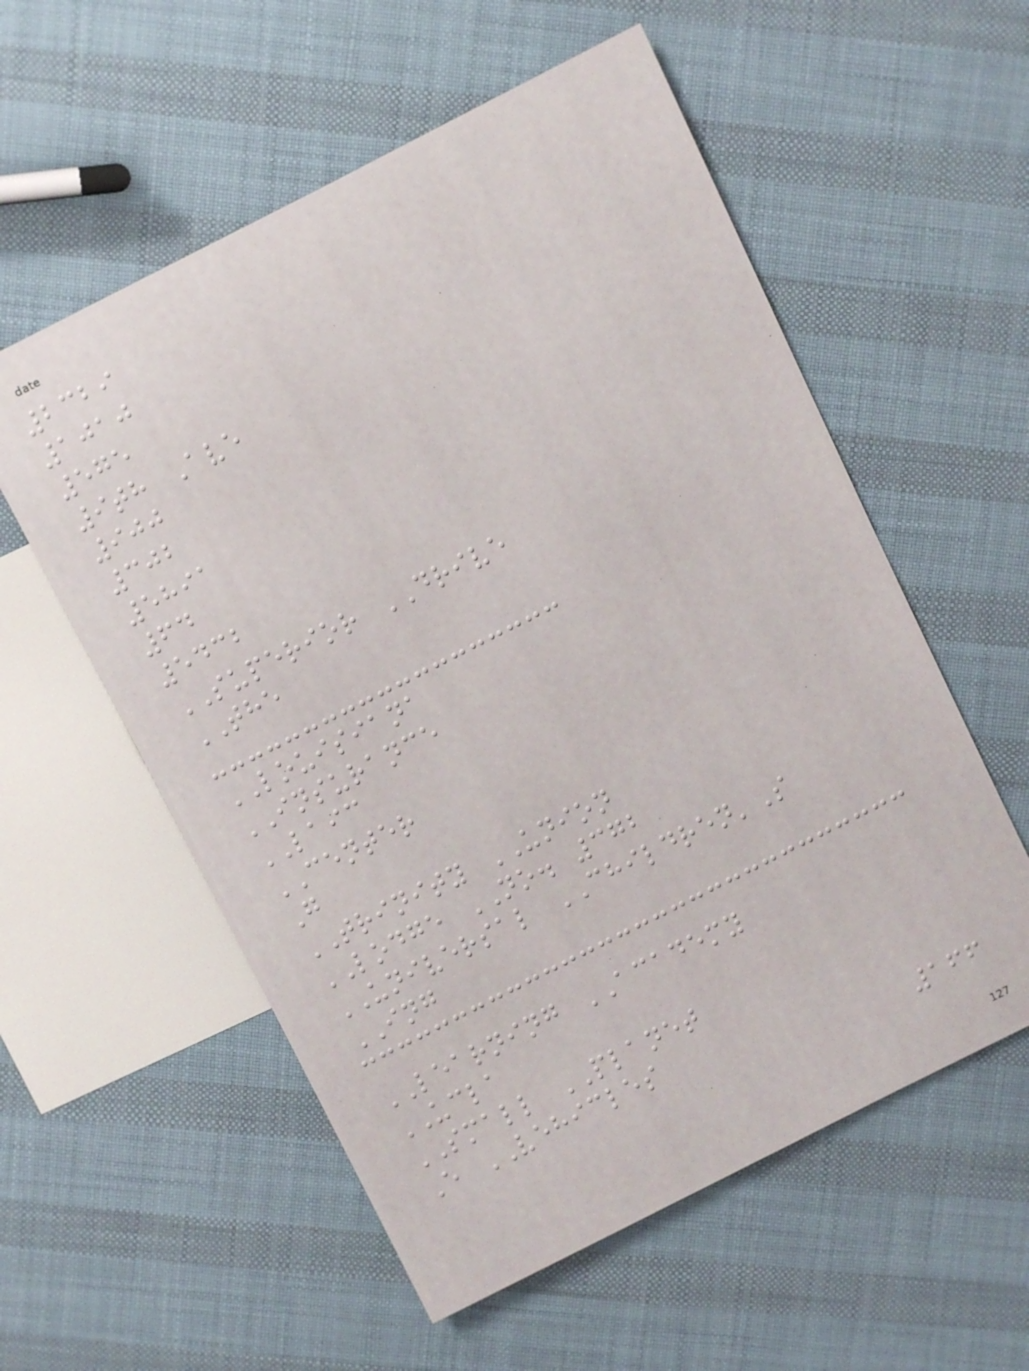2329
1010
575
9th Ave
900
302
5891
64
5432
SUPERIOR DRIVE
THE
LOUISIANA
INSURANCE
LAIC
CENTER
G
TRINITY UNION
LODGE NO. 372
UNIVERSAL CHILDREN'S
ING
LEARNING ACADEMY
UCLA
SMALL PLANET
E VEHICLES
166
